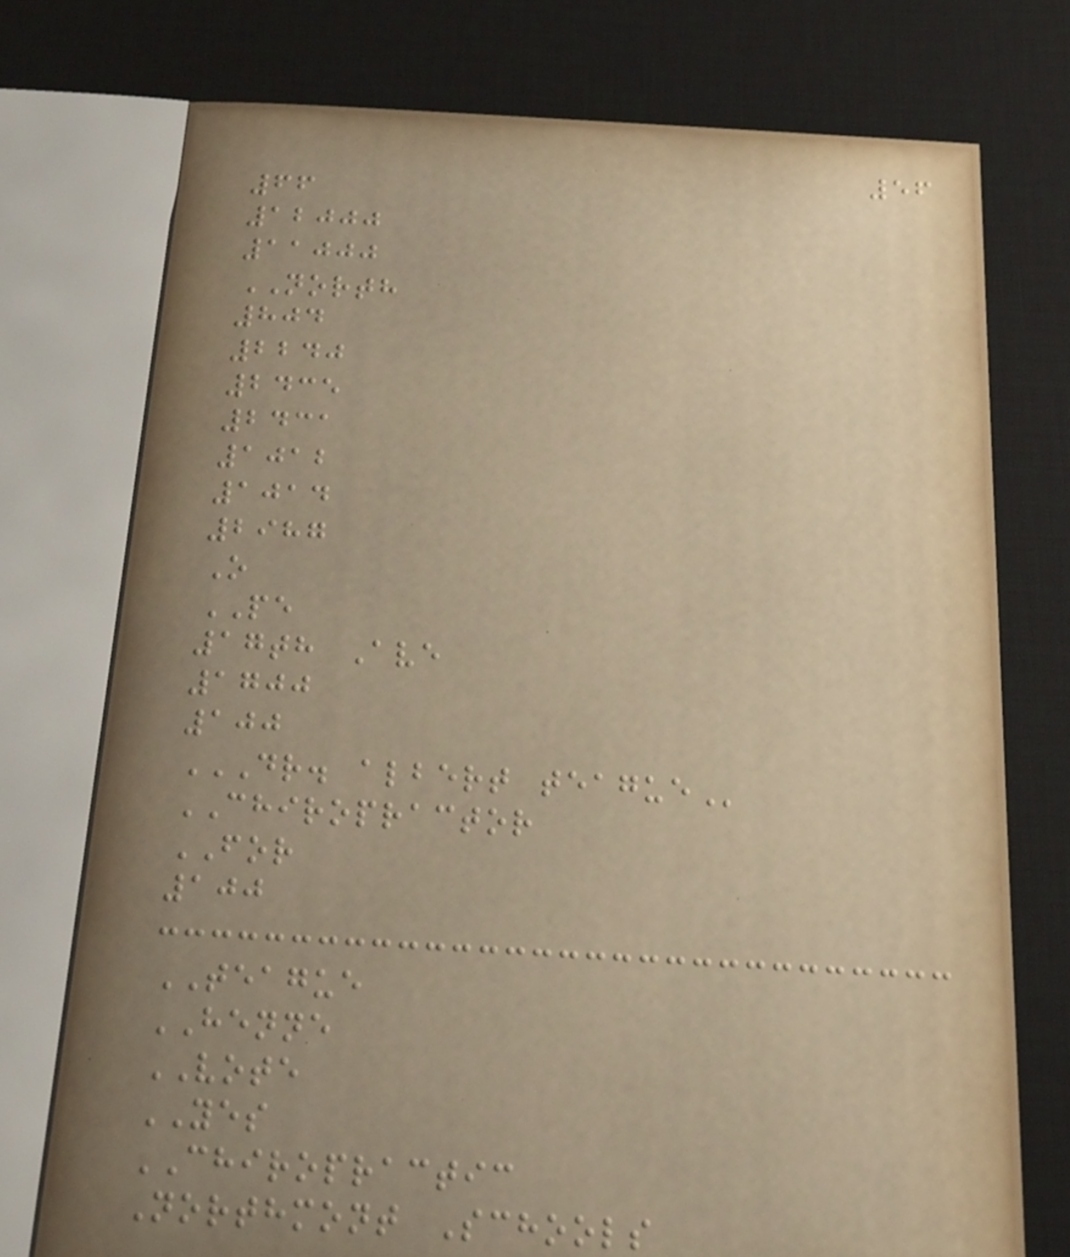56
66
12000
11000
NORTH
804
2240
2435
2431
1012
1014
2987
O
PE
17th Ave
1700
100
DR. ALBERT TEAGUE
CHIROPRACTOR
FOR
100
TEAGUE
HENNE
VOTE
YES
CHIROPRACTIC
Northmont Schools
